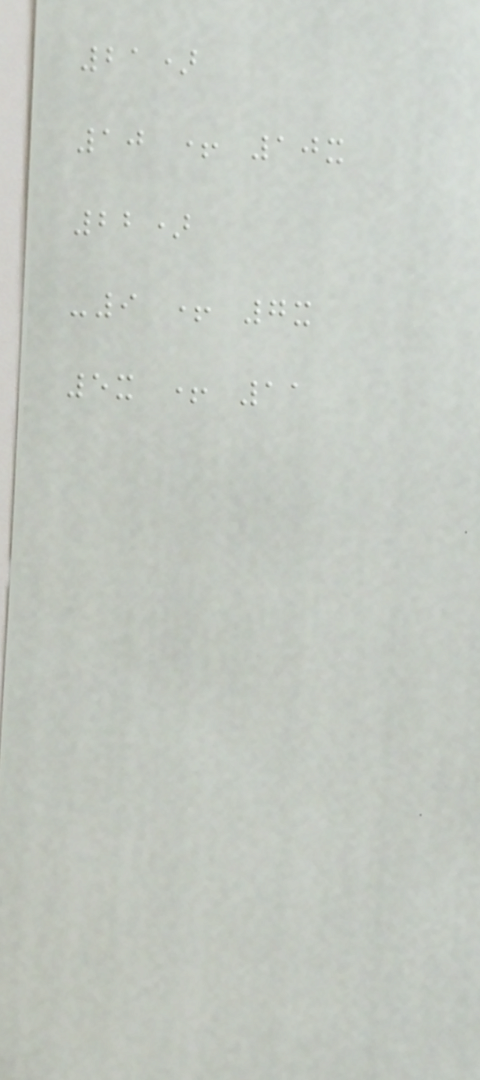21)
10 + 10x
22)
-9 + 7x
5x + 11
